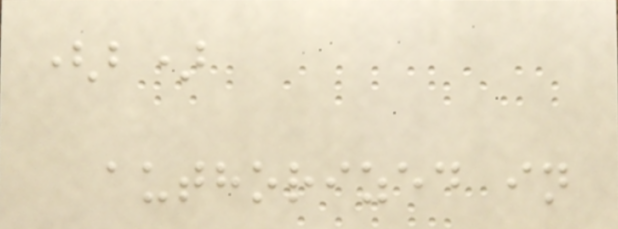(b)
authorized in
